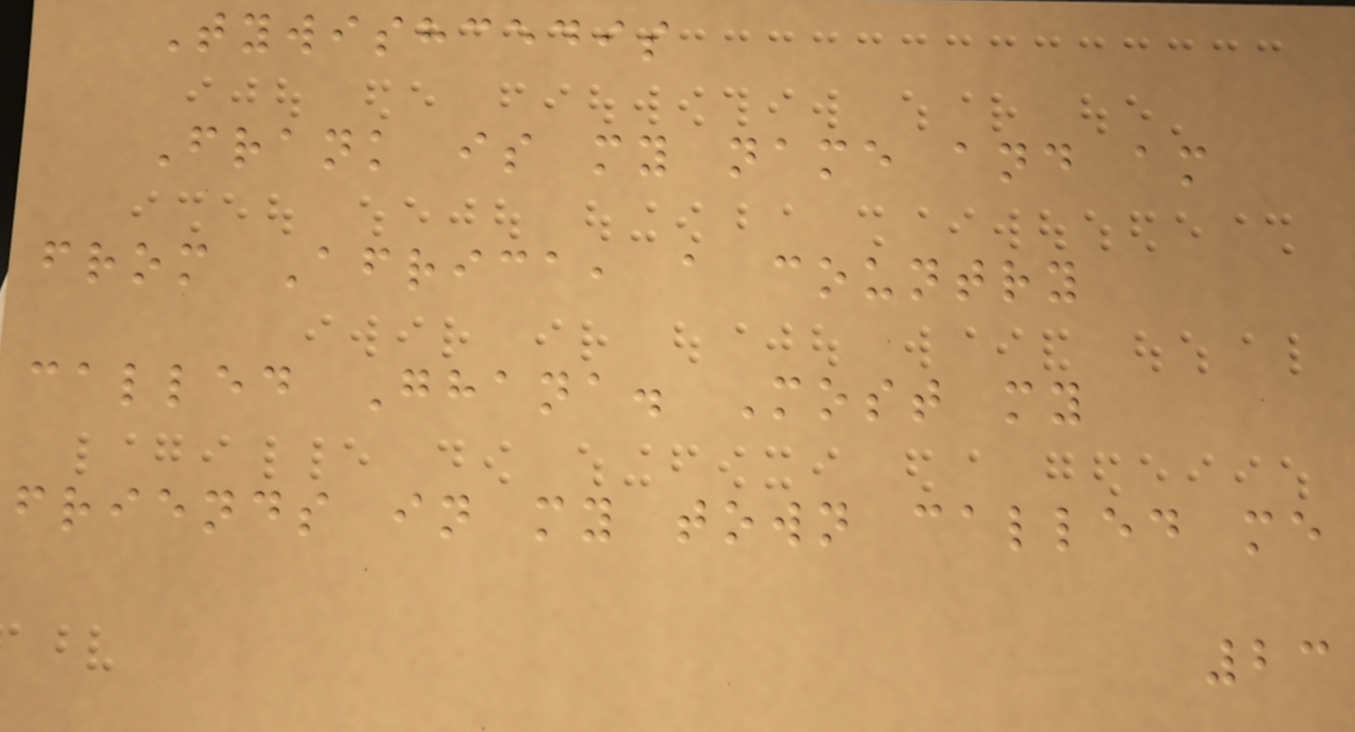Tywishcedis
Frank is my name and am
from Africa, a country
called Ghana. Most my
friends in my town called me
23
